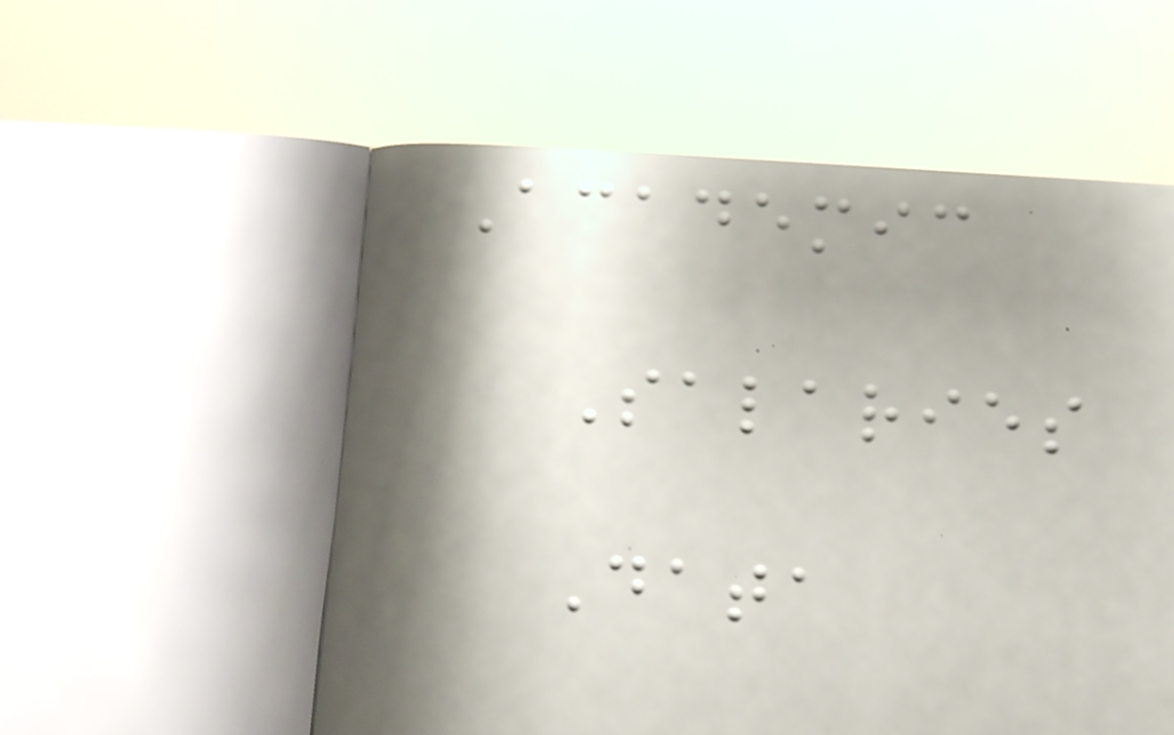Academic
Salaries
Data
